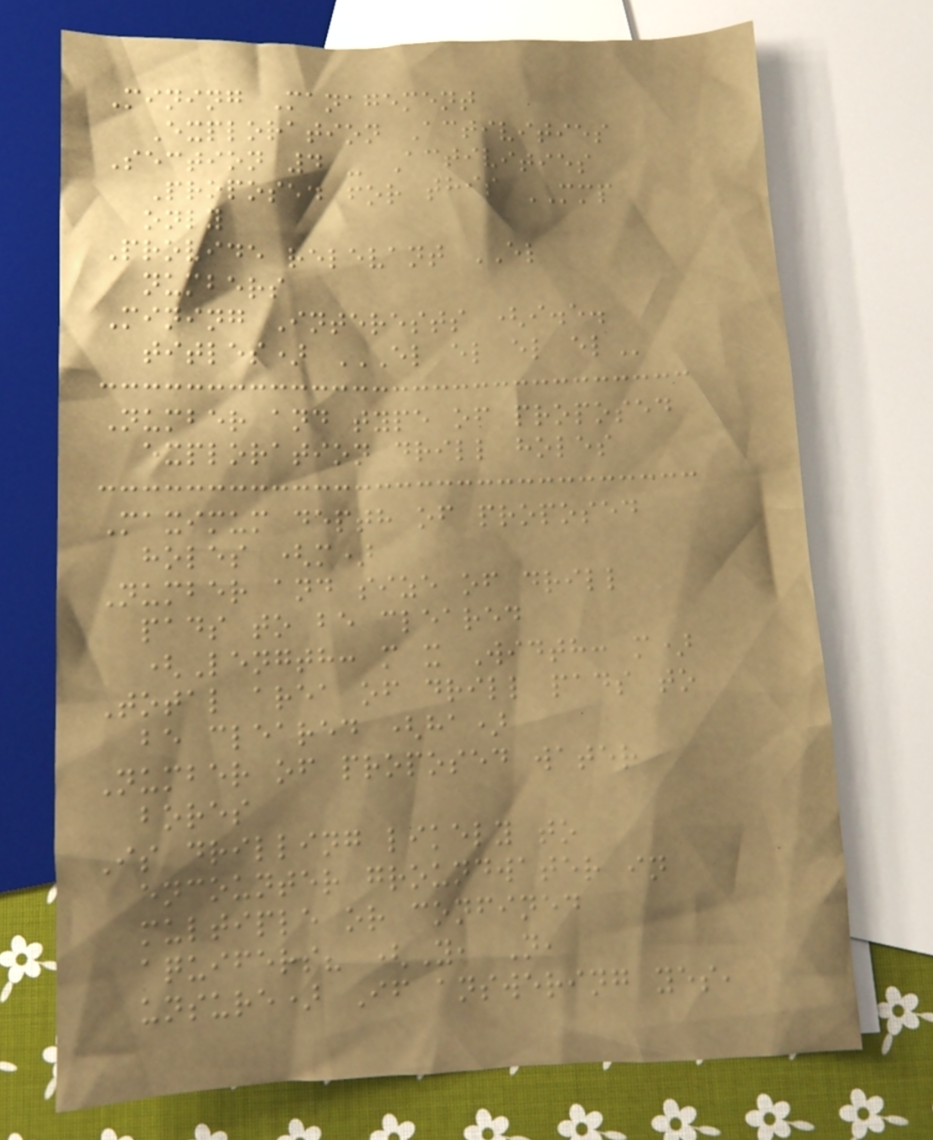Mining Management
Exploration Activities
Section 4 - Activities
Proposed for this MMP
only
Provide relevant EL
numbers
Mining Interests (i.e.
titles) EL EL EL EL
Number and type of proposed
exploration drill holes
Maximum depth of proposed
holes (m)
Number and size of drill
pads to be cleared
(Length: m x Width: m)
Total area of drill pads to
be cleared (ha)
Number of proposed water
bores
Is drilling likely to
encounter groundwater in
multiple or confined
aquifers? (Y, N,
unsure) If answering yes,
